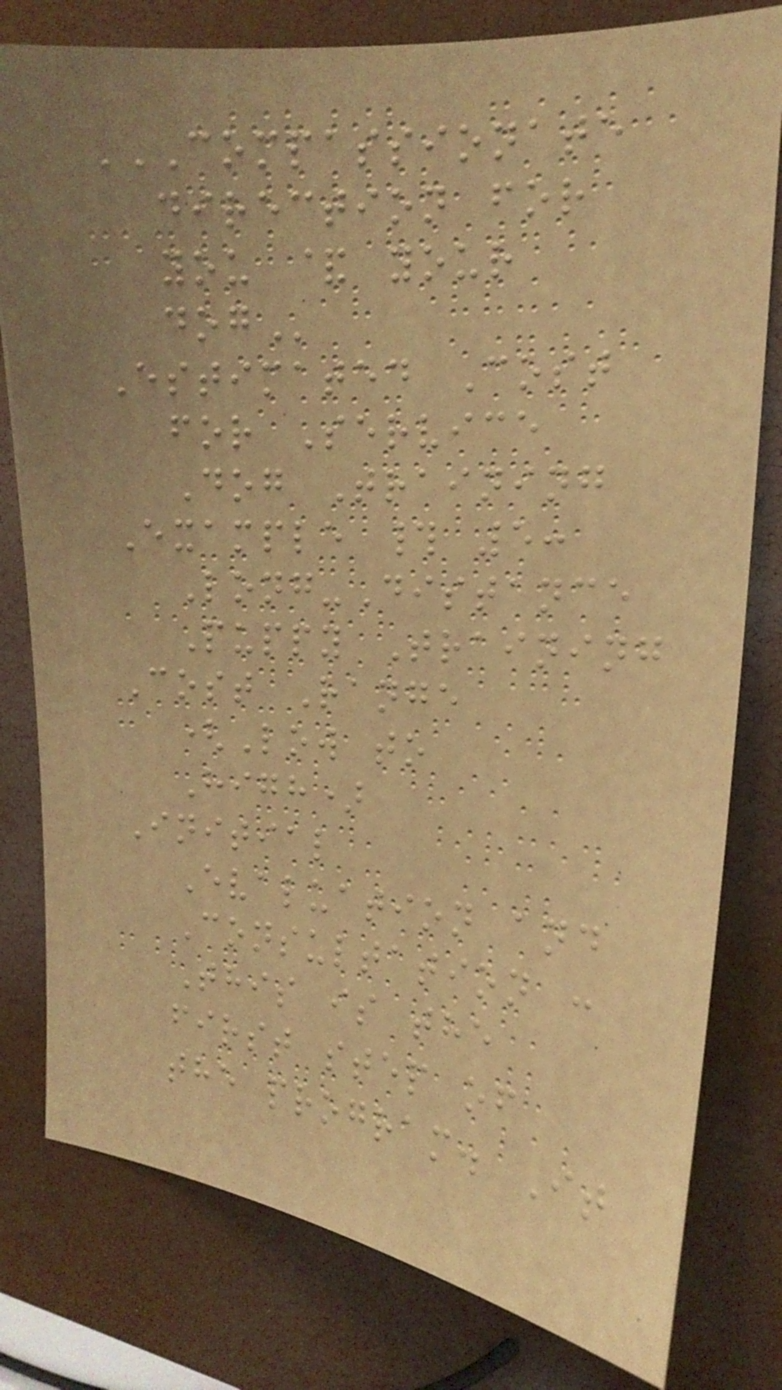COMPASSIONATE
DIRECTION FOR
YOU & YOUR
DOG
Estimated Cost
for Service
Dog Training
Example # 5:
Long-Distance
Puppy Training
Cost Range
(Low to
High)
Initial
Evaluation and
Consultation :
This is the
first step of
the program. It
